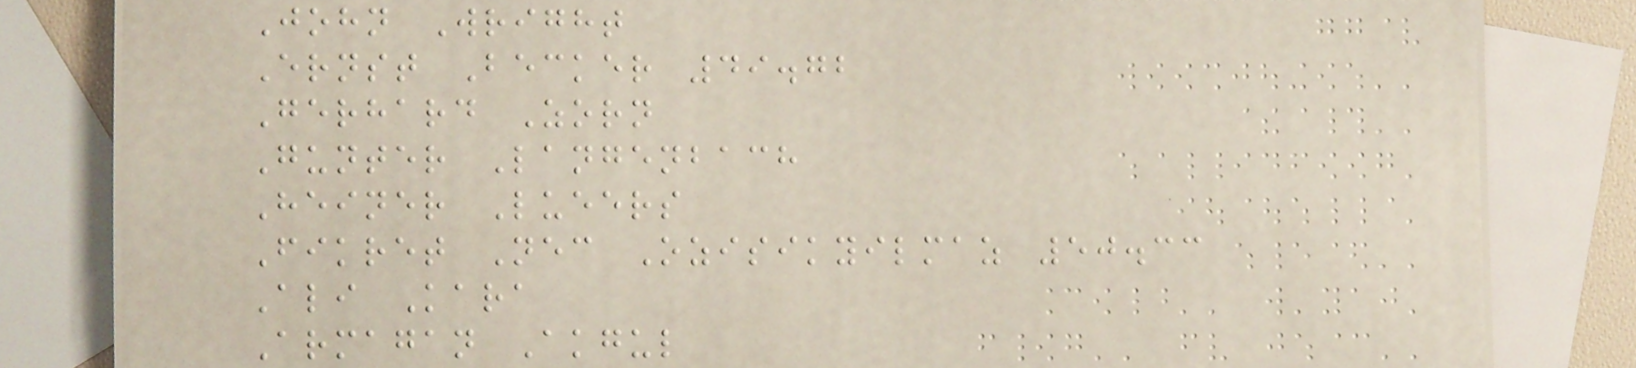John Wright
Ernst Becker 49.72
Gerhard Zorn
Gunter Langenbach
Heiner Lueers
Fikret Nec Ozisikyilmaz 50.33
Ali Kara
Armagan Akgul
